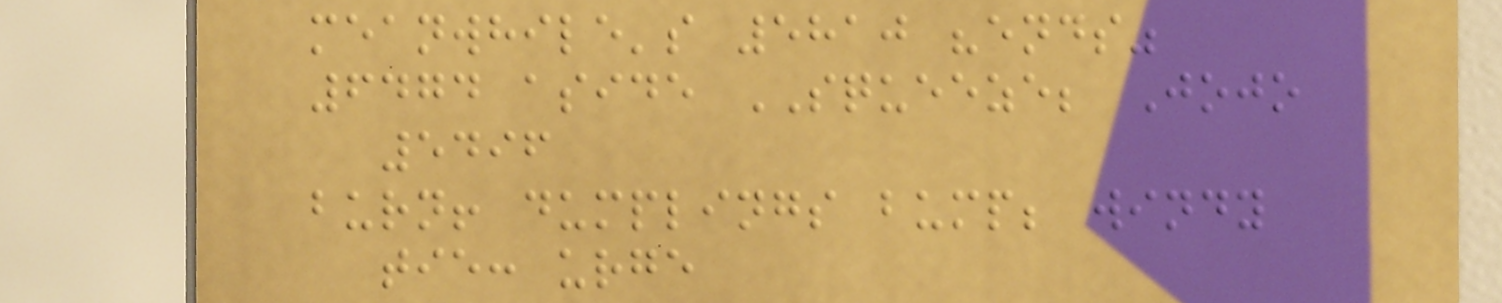meanwhile's 5810 "ends"
6474 aside SQUEEZE; Jojo
5496
burn! dumplings bump; windy
tie: urge
